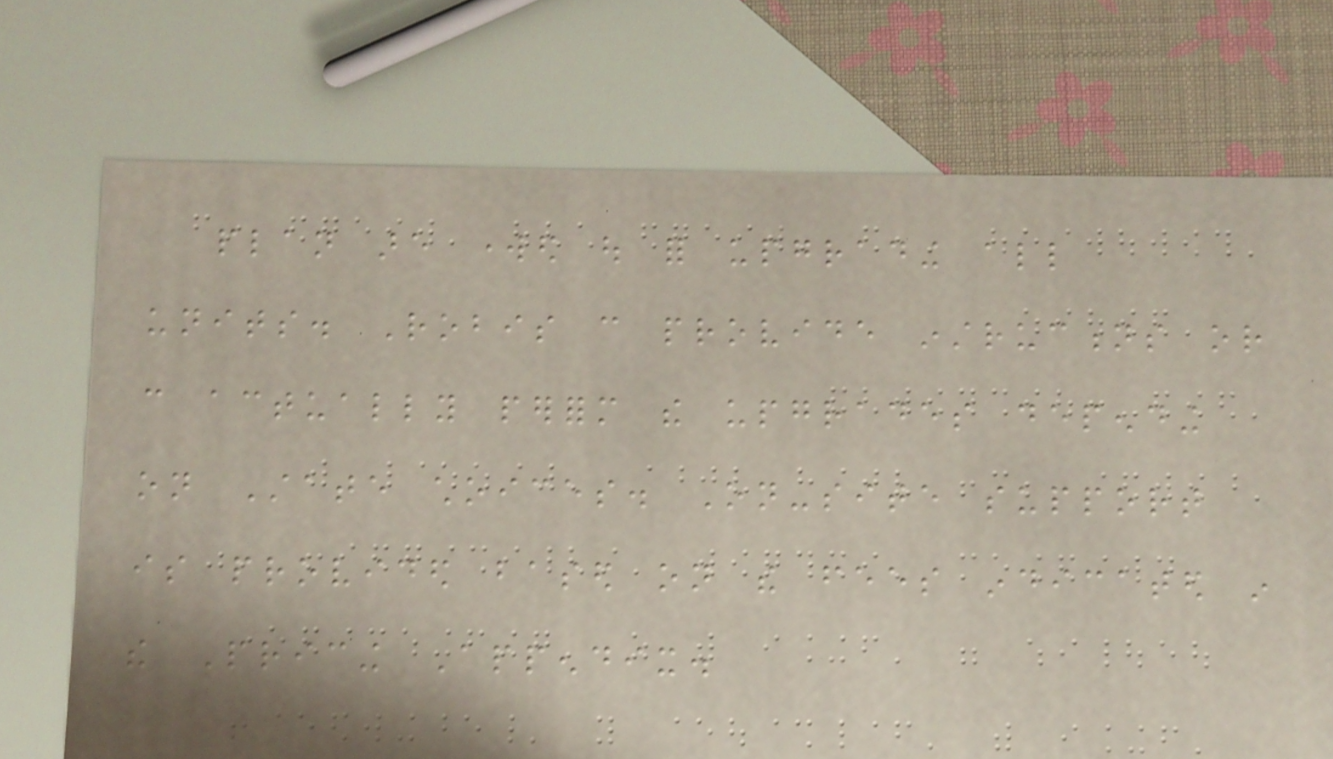plan are worked out for upgrading all
units. Robis can provide instructions or
can actually perform the upgrades depending
on State choices. On-site support
is provided based on the fees indicated in
the Pricing Appendix.
